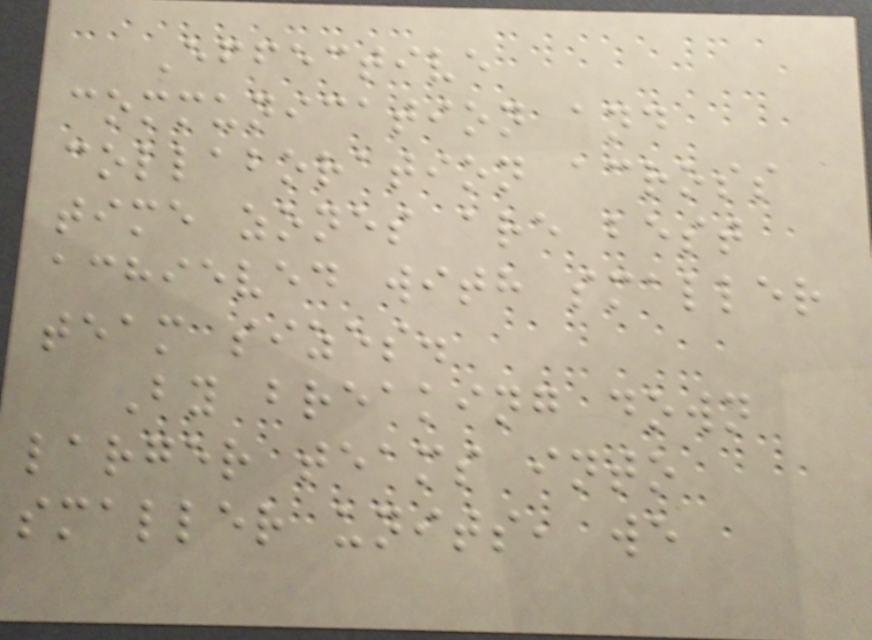Effective
communication and
collaboration across
time zones are best
achieved with smaller
team sizes.
By breaking down
larger teams into
smaller units, we
